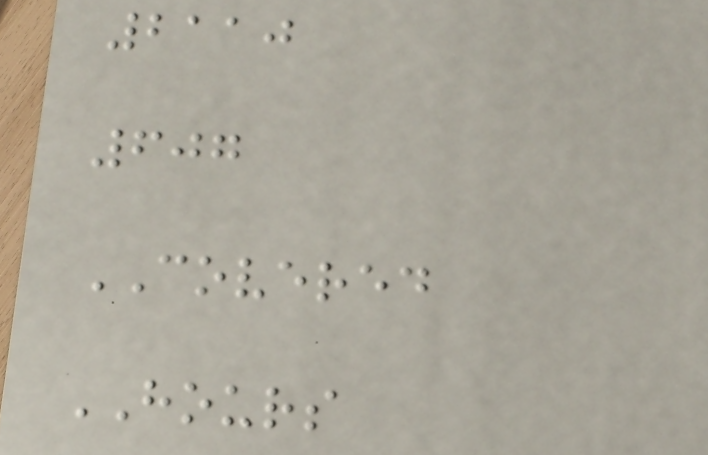2110
607
COVERED
HOURS
